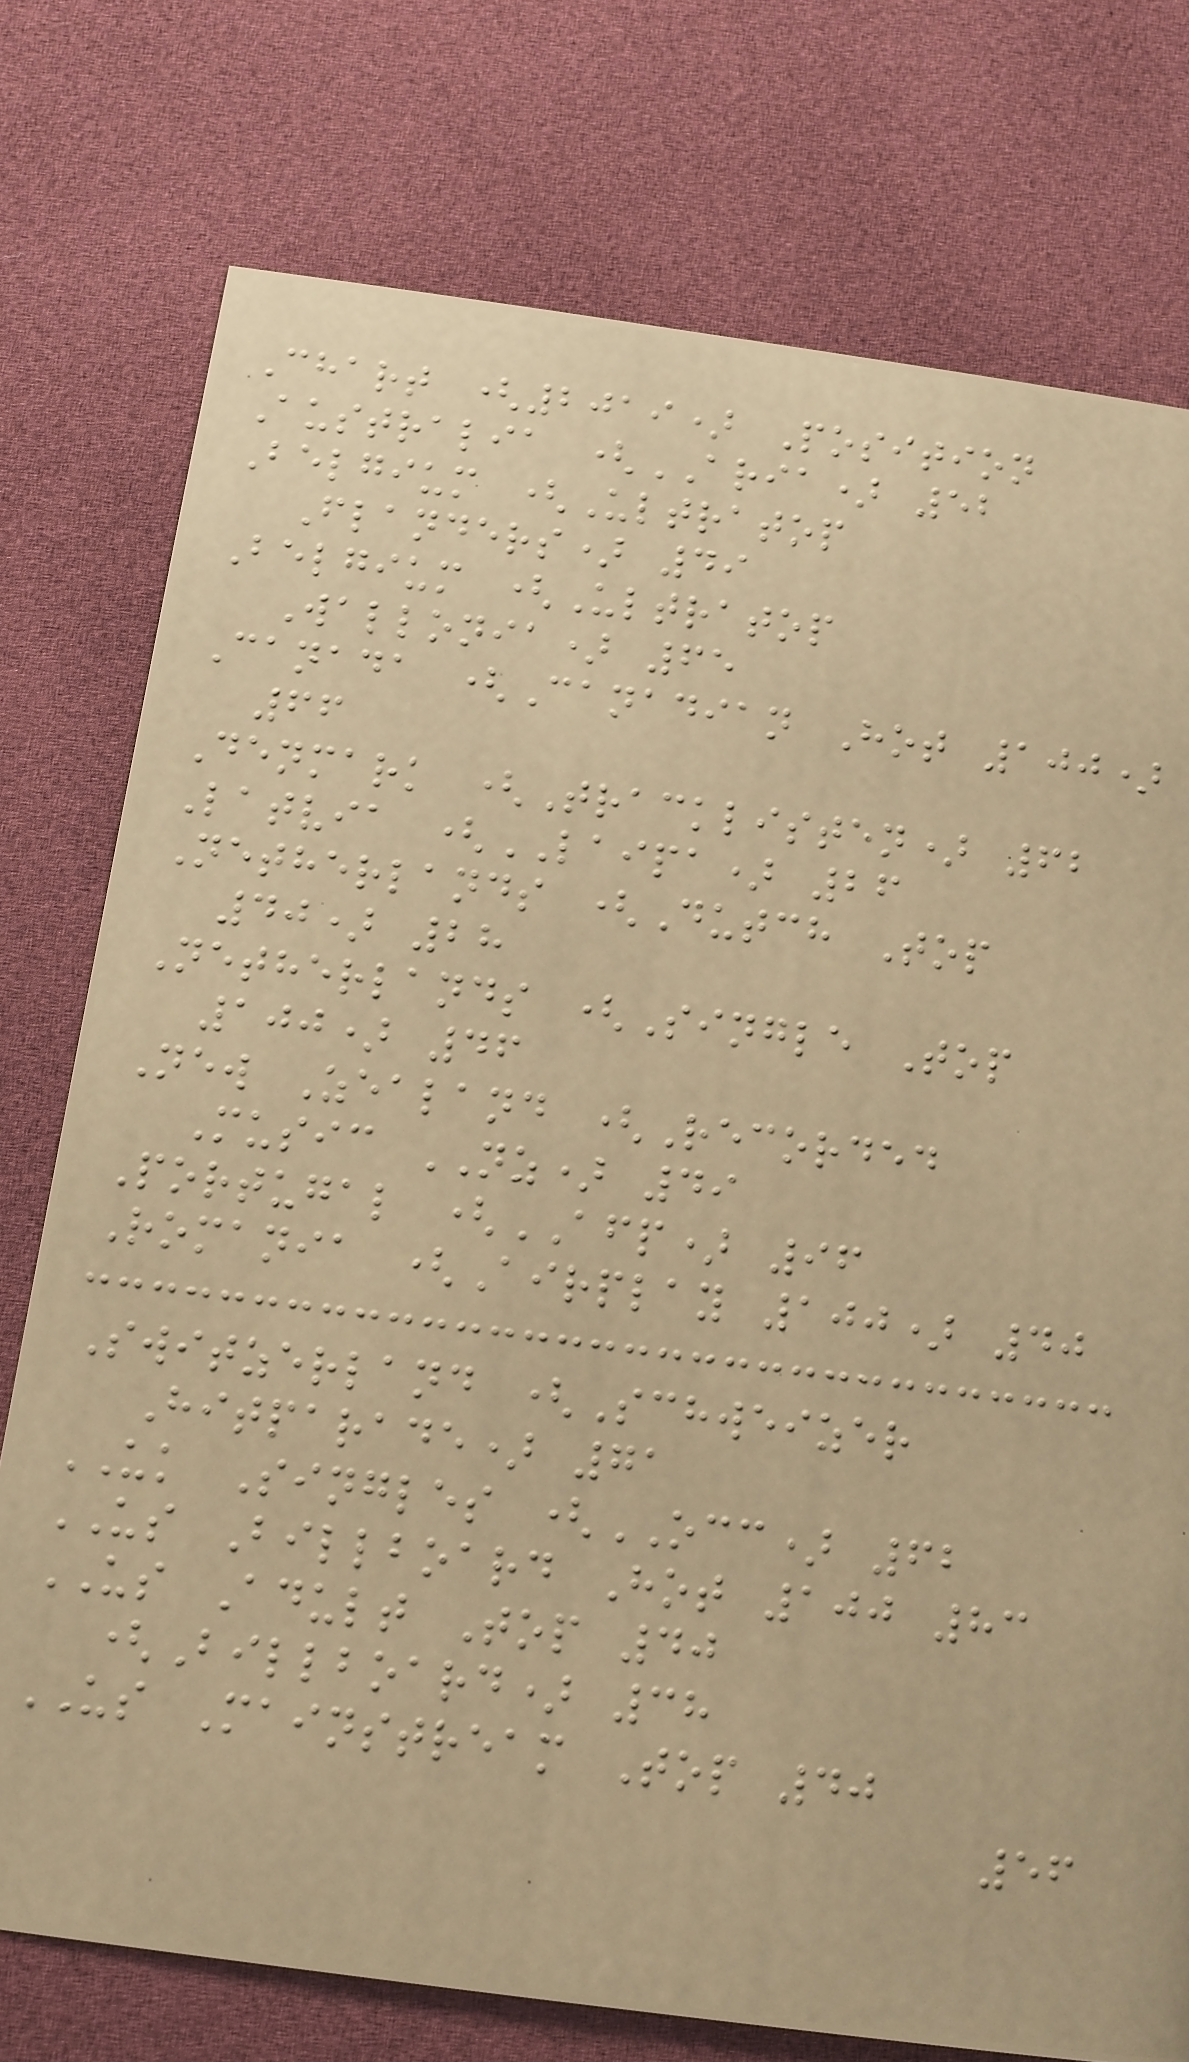Chart (2019) Position
Australia (ARIA) 52
Belgium (Ultratop
Flanders) 49
Belgium (Ultratop
Wallonia) 65
Canada (Canadian Hot 100)
66
Denmark (Tracklisten) 62
Latvia (LAIPA) 26
Netherlands (Dutch Top
40) 28
Netherlands (Single Top
100) 46
New Zealand (Recorded
Music NZ) 49
Portugal (AFP) 96
Romania (Airplay 100) 40
Switzerland (Schweizer
Hitparade) 71
UK Singles (OCC) 62
US Billboard Hot 100 83
US Adult Top 40
(Billboard) 38
US Mainstream Top 40
56
